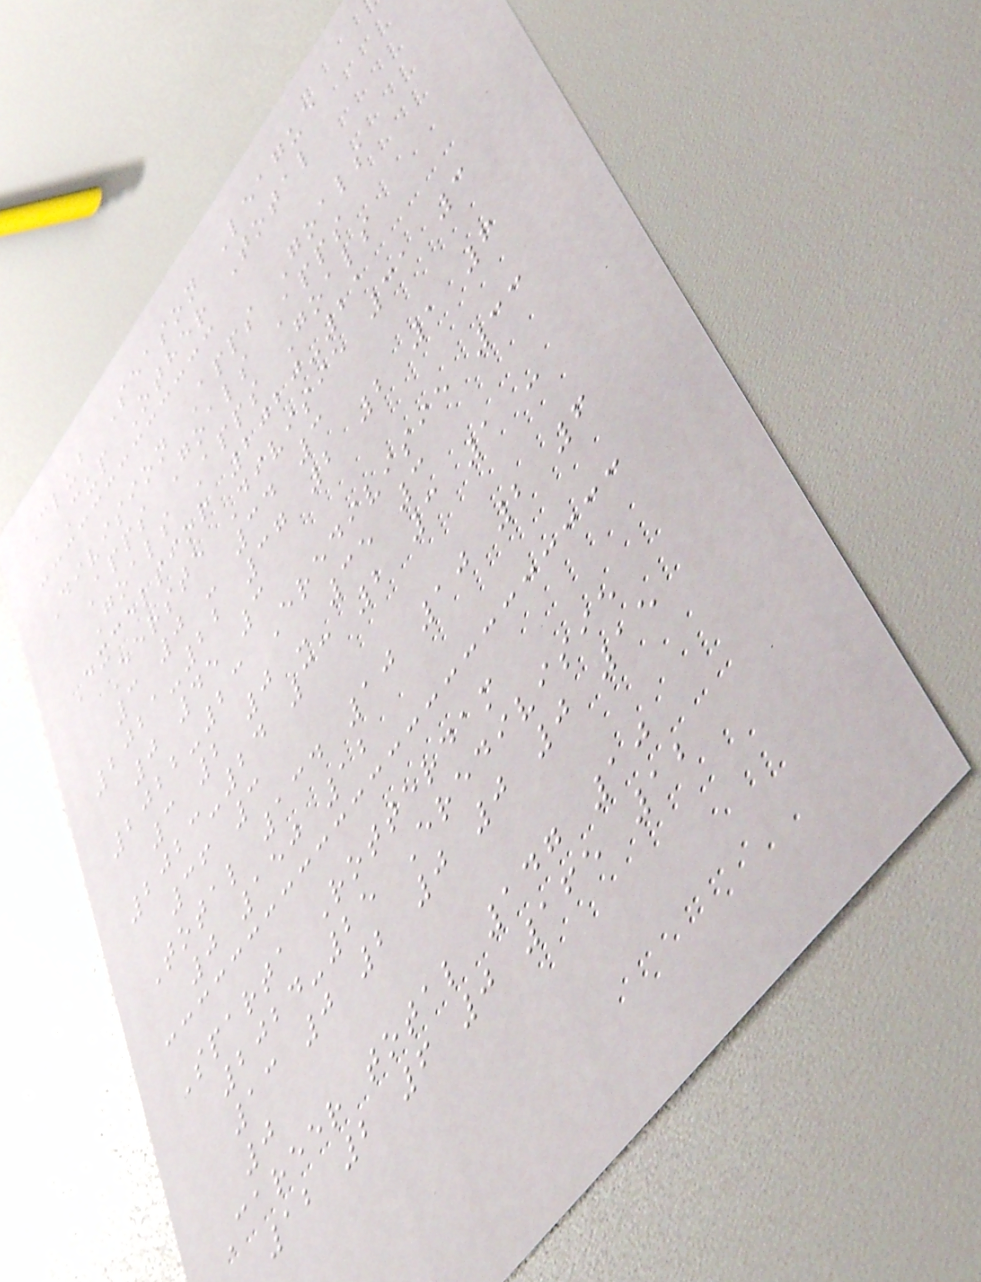Club Season League
Cup Other Total
Division Apps Goals
Apps Goals Apps
Goals Apps Goals
Excelsior 2020-21
Eerste Divisie 31 3
3 0 - 34 3
2021-22 37 2 2 1 6
0 45 3
2022-23 Eredivisie 33
3 2 0 - 35 3
2023-24 33 2 3 1 -
36 3
Total 134 10 10 2 6
0 150 12
Sparta Rotterdam
2024-25 Eredivisie
13 0 2 0 0 0 15
0
Career total 147 10
12 2 6 0 165 12
